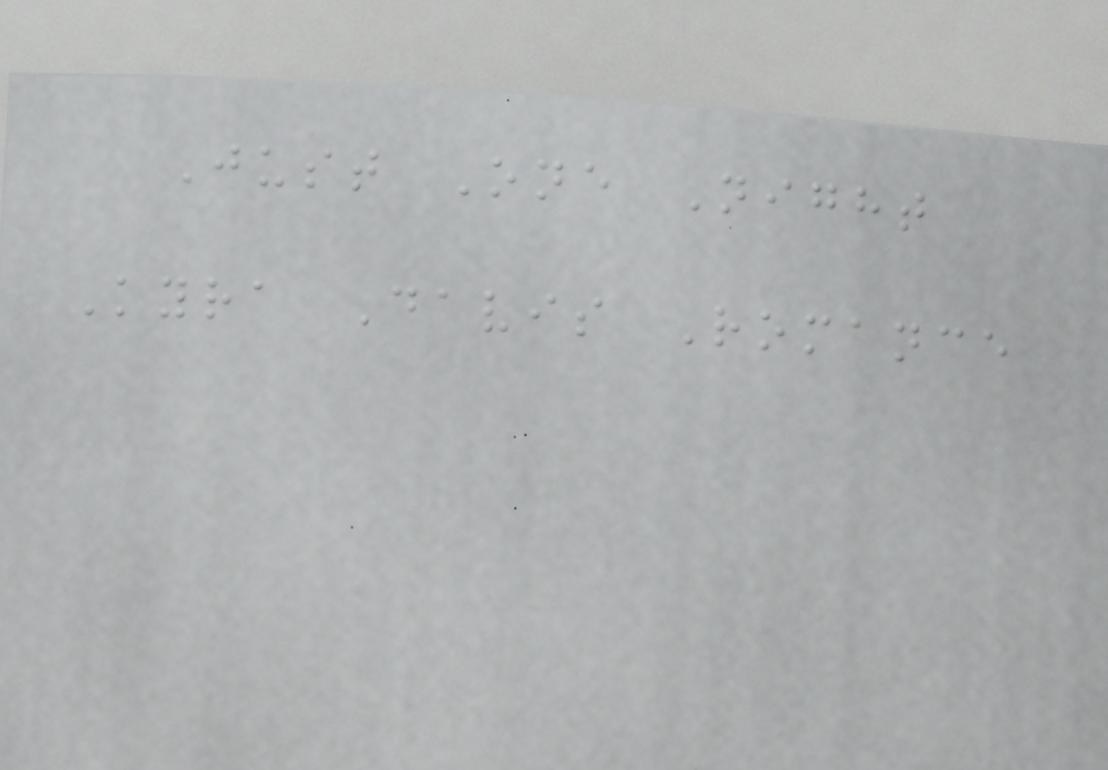Just One Night
Kyra Davis Romance
